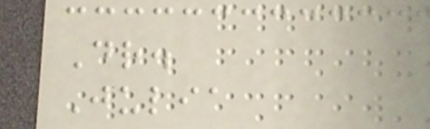Dr.
Julia
